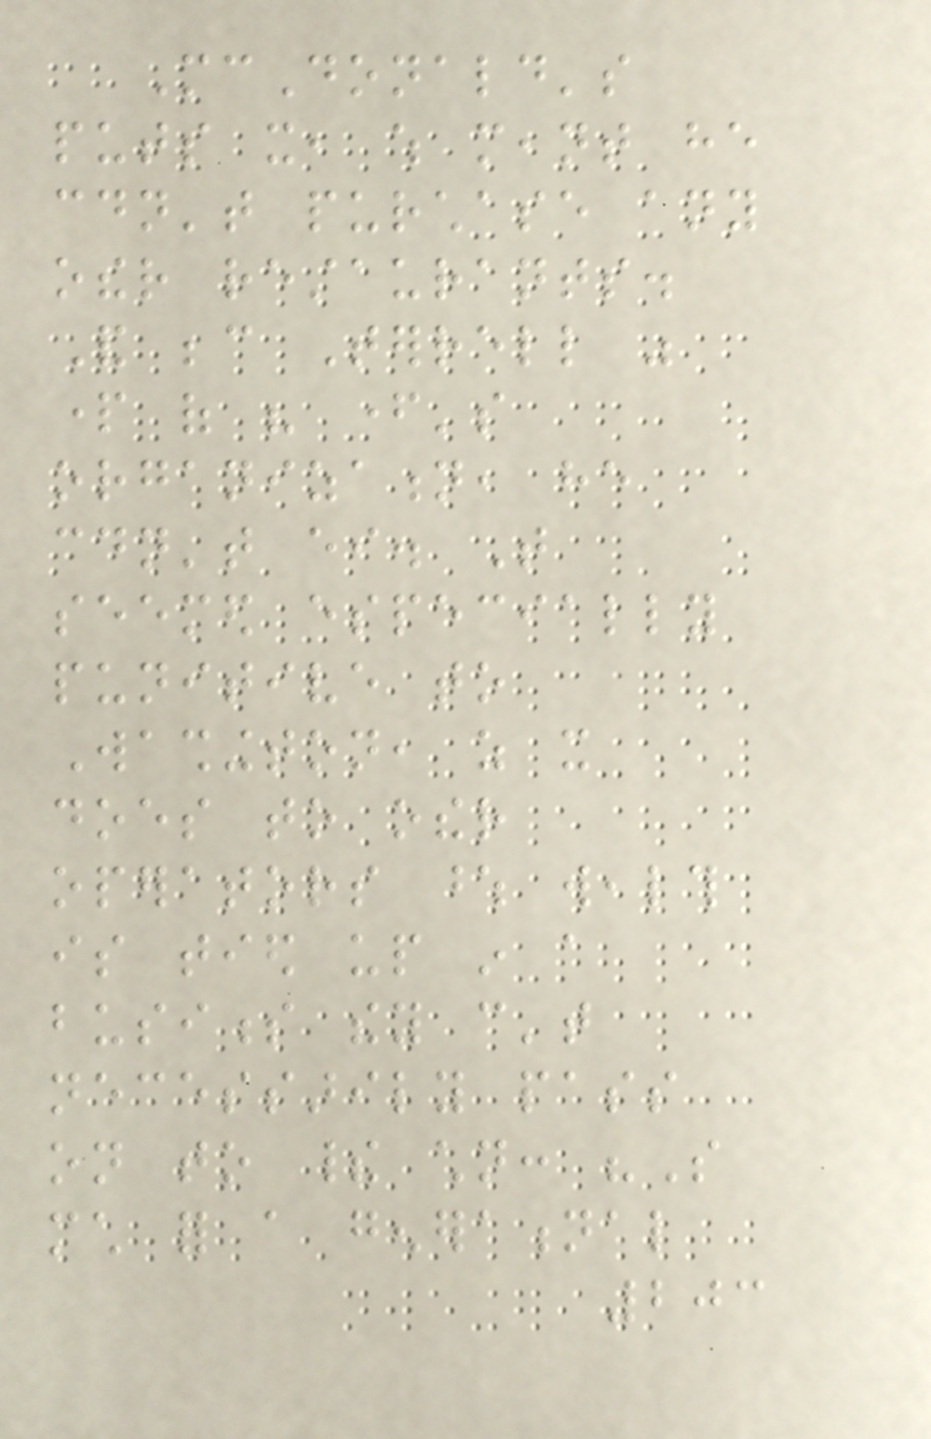McDonald's
puts it, which meant he
couldn't purchase any
other restaurants.
And because Terrell was
part of his father's
organization, he
couldn't either. That
seemed especially
punitive to
Washington, as it
does to other
operators whose wealth
is tied up in a
business they can't
necessarily pass
on to their children: "So
much for a generational
203
